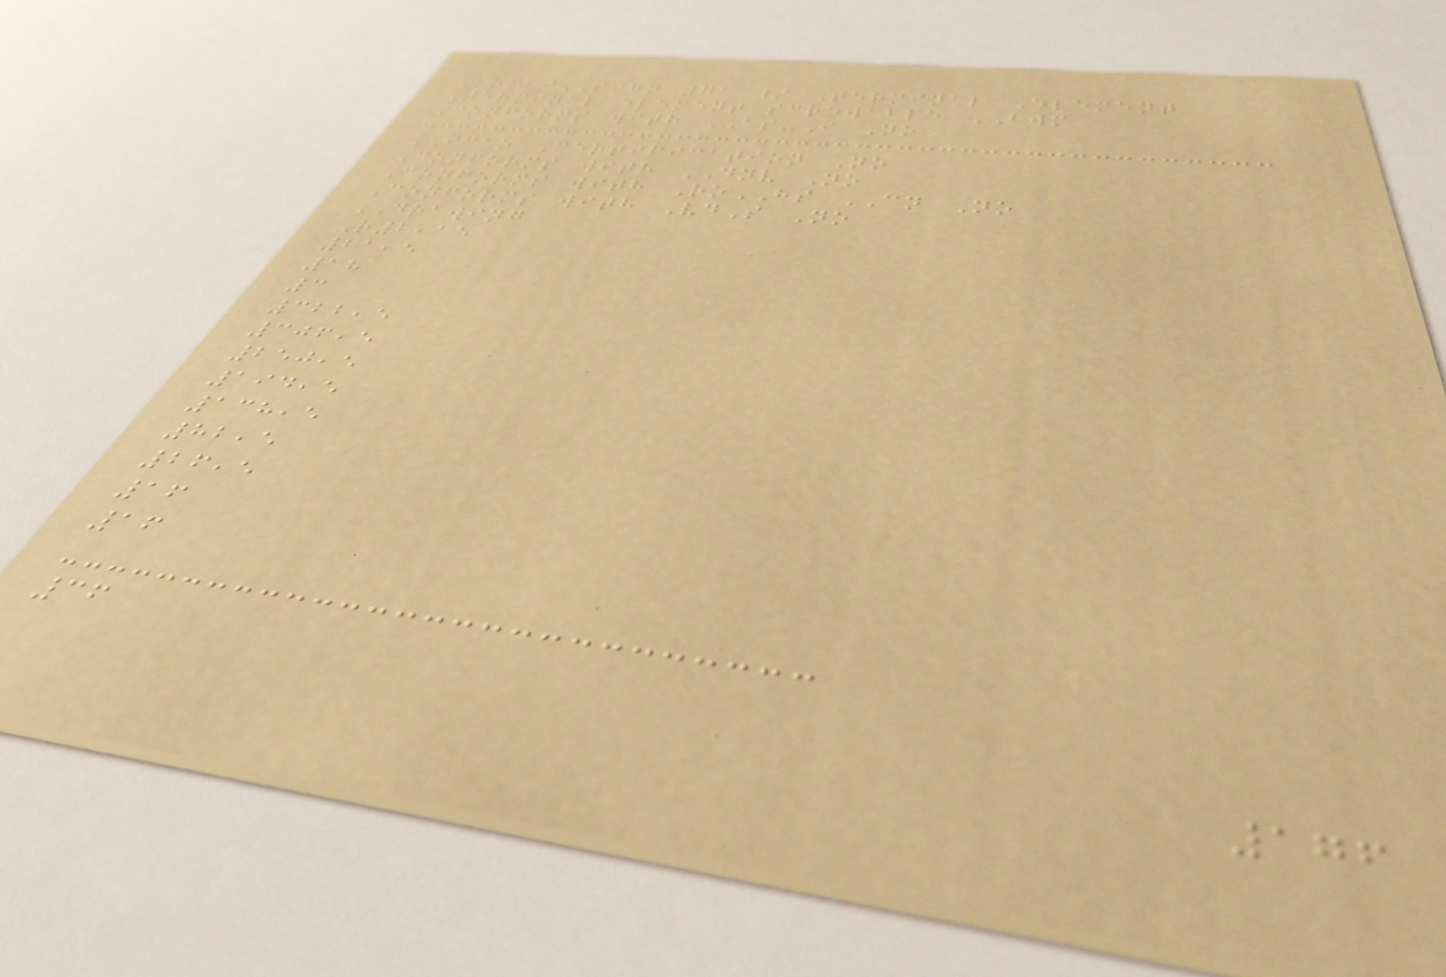KombiSIGN 71 / Terminal Element
Terminal element screwable BWM
Conforms with AS-I No
ICAO Certification No
Conforms with DNV No
Conforms with RoHS CN No
Conforms with VdS No
DRAWING
R2,15
21,5
18
3
322,5
306,5
250,5
194,5
138,5
82,5
26,5
16
16
36
176
